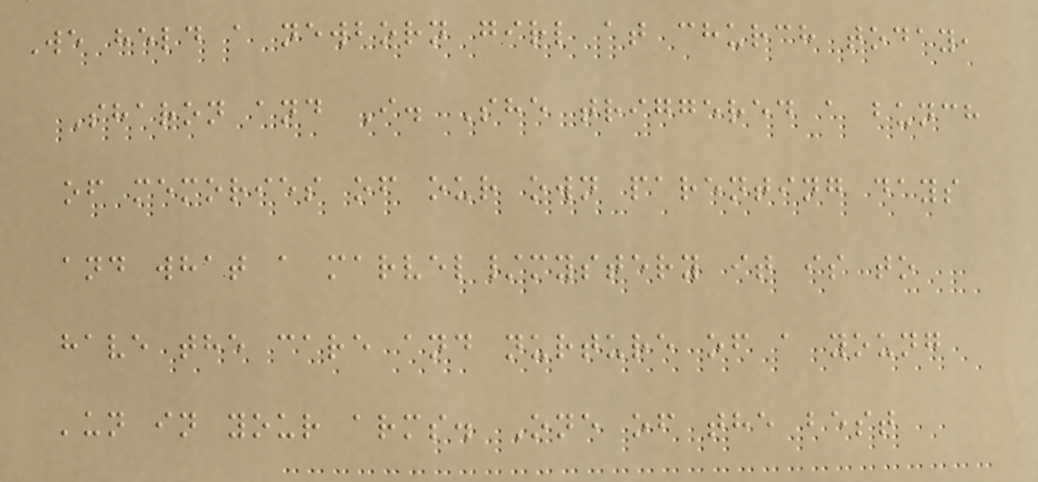We held a newborn girl at church today,
Sharon and I. She triggered a bunch
of memories of our own parenting days
and what a marvel/mystery it is to
have the care and nurture of a young
'un in your arms. One of the best
